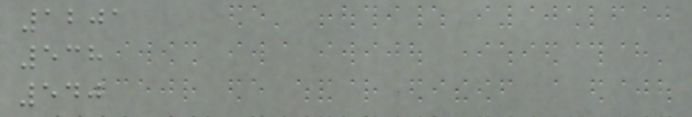1201
538
540
